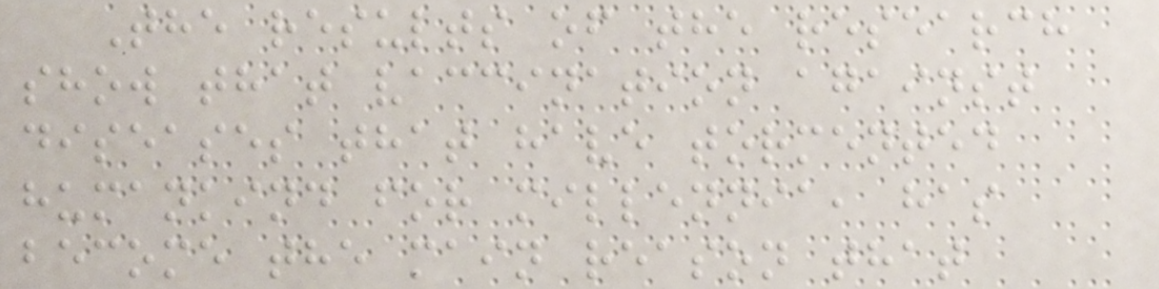The results of the research
show that vaccination against
diseases that have tormented
humankind for millennia, has
become the main reason that
